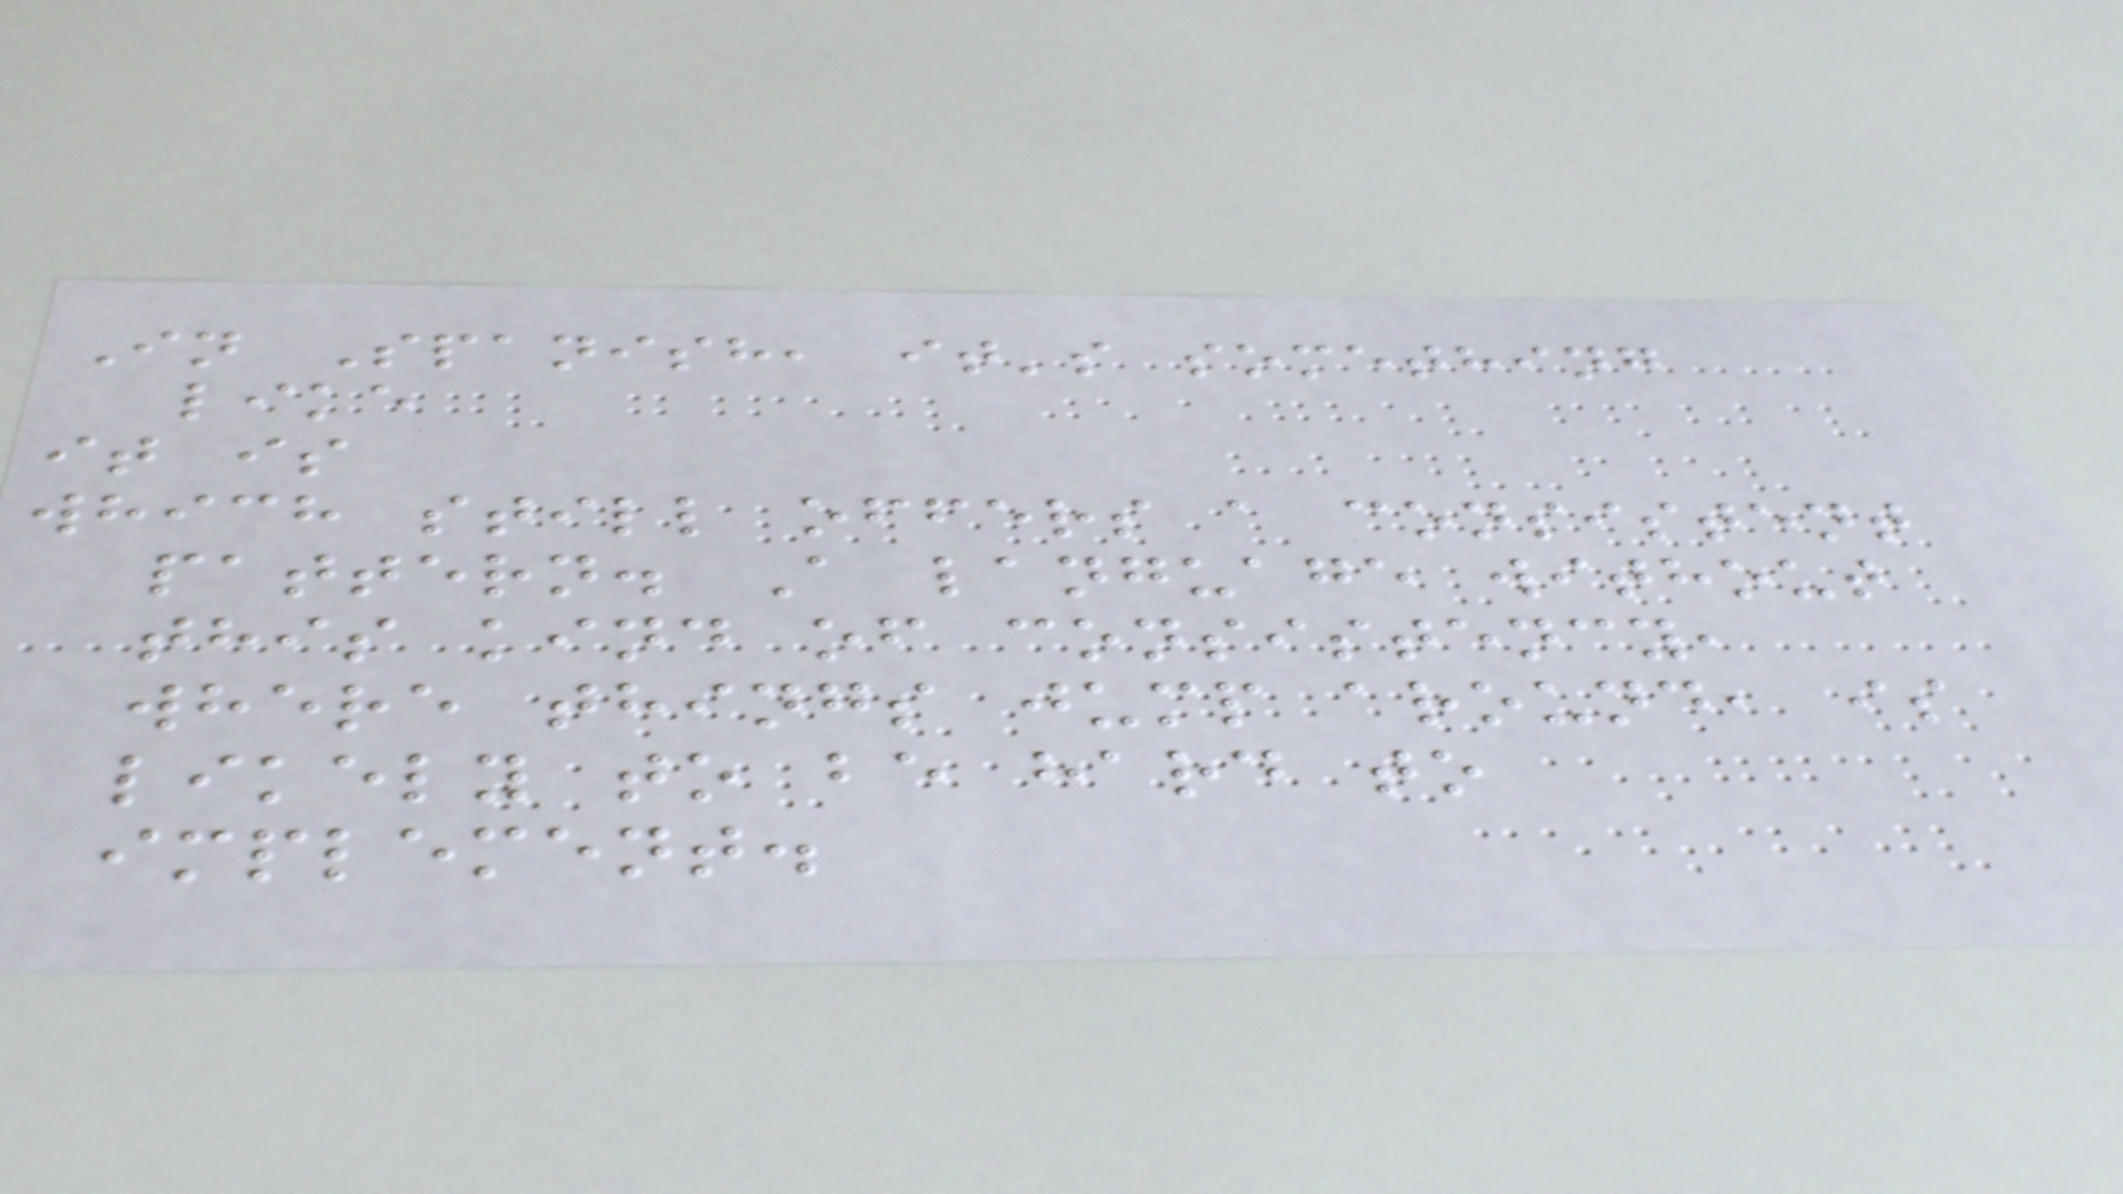In Spanish, it's something
like
it is
which still offers a consistent
pattern. A language without
this kind of consistency,
where things jump around, is
likely to be hard to
implement.
